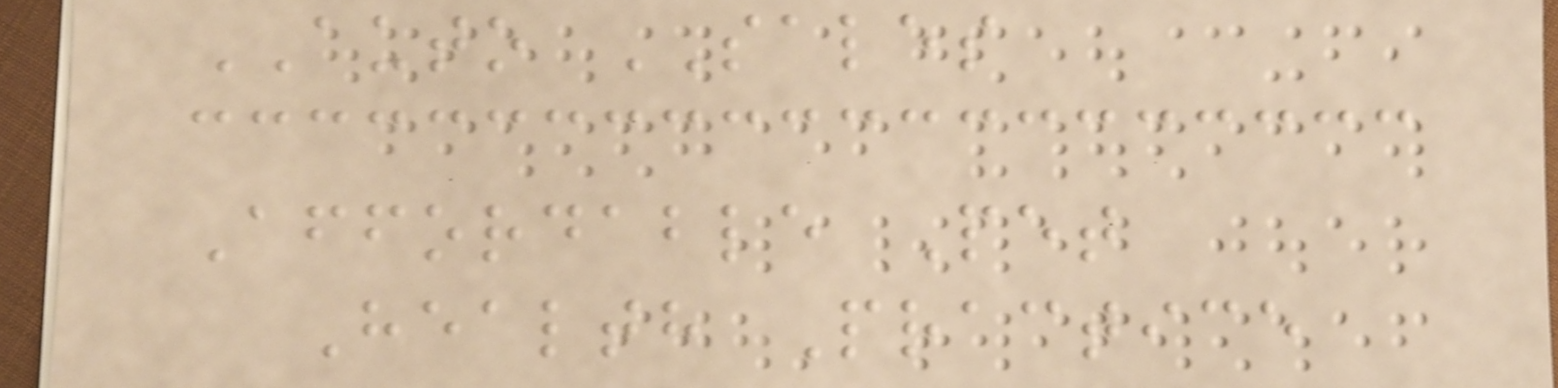AUTO SALES
Affordable Pet
Health Practice
